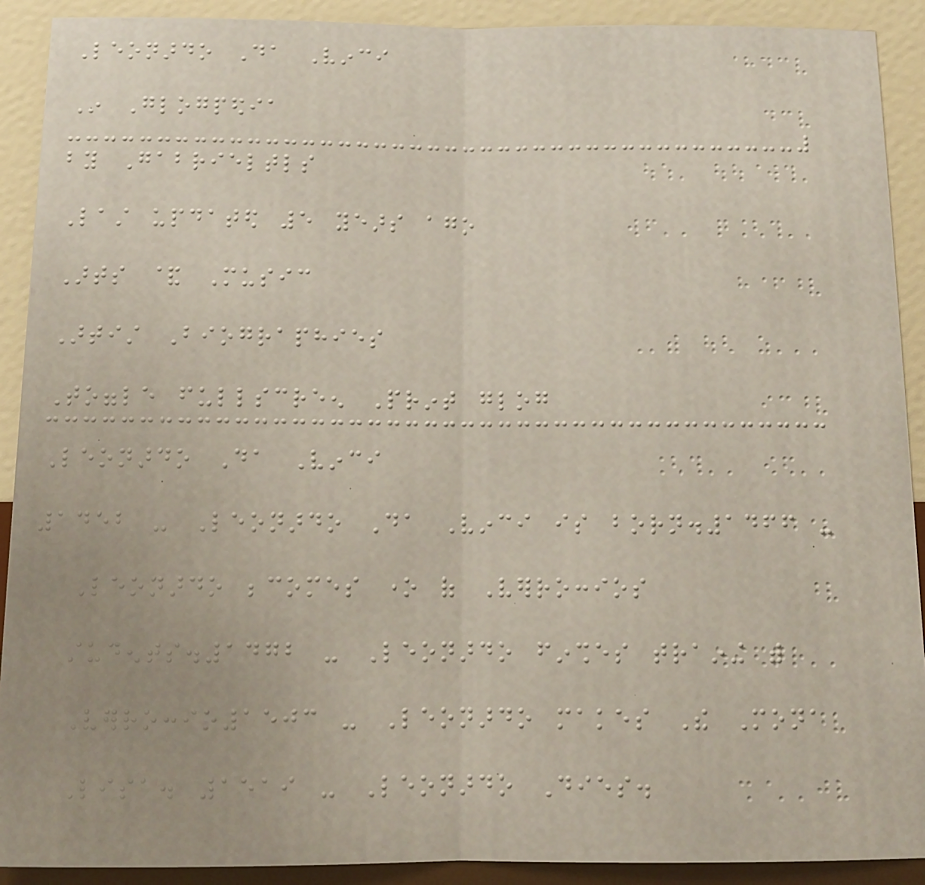Leonardo Da Vinci
In Glogpedia
by Gabrieltls
Last updated 5 years ago
Arts & Music
Artist Biographies
Toggle fullscreen Print glog
Leonardo Da Vinci
1452 - Leonardo Da Vinci is born.1466 -
Leonardo becomes one of Verroccios
students.1472 - Leonardo finshes training with
Verroccio1503 - Leonardo makes The Mona
Lisa. 1519 - Leonardo Dies.
